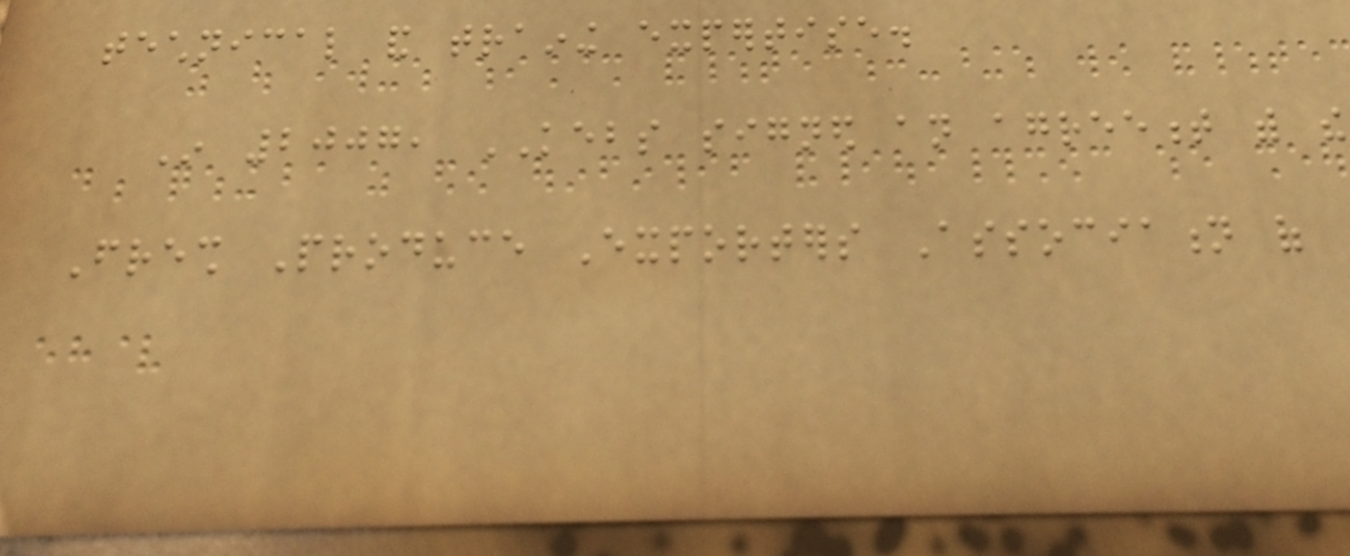technical and training expertise.
In 2007, KEBS signed an agreement with the
Fresh Produce Exporters Association of
